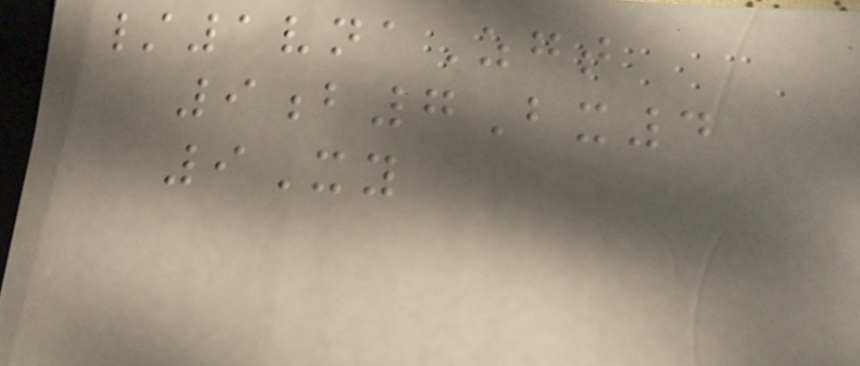/1vnaZgt
9b7Bx4
9Xy
